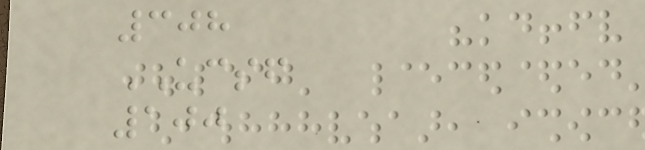308
UCSF
100
